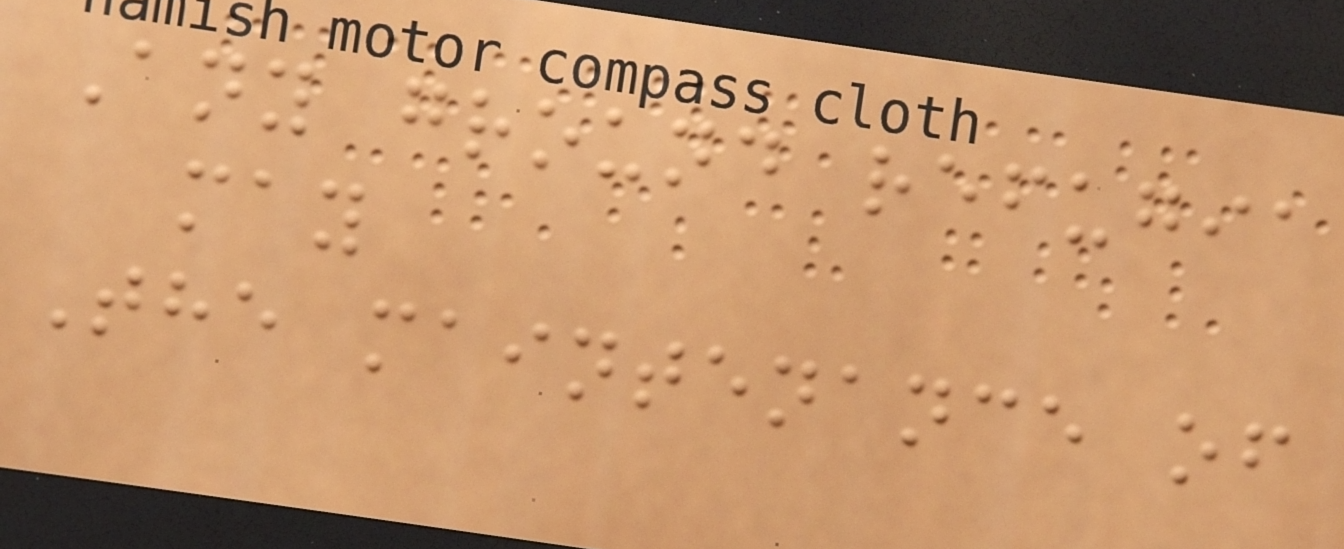Any ground refugia
may
The maintenance of
